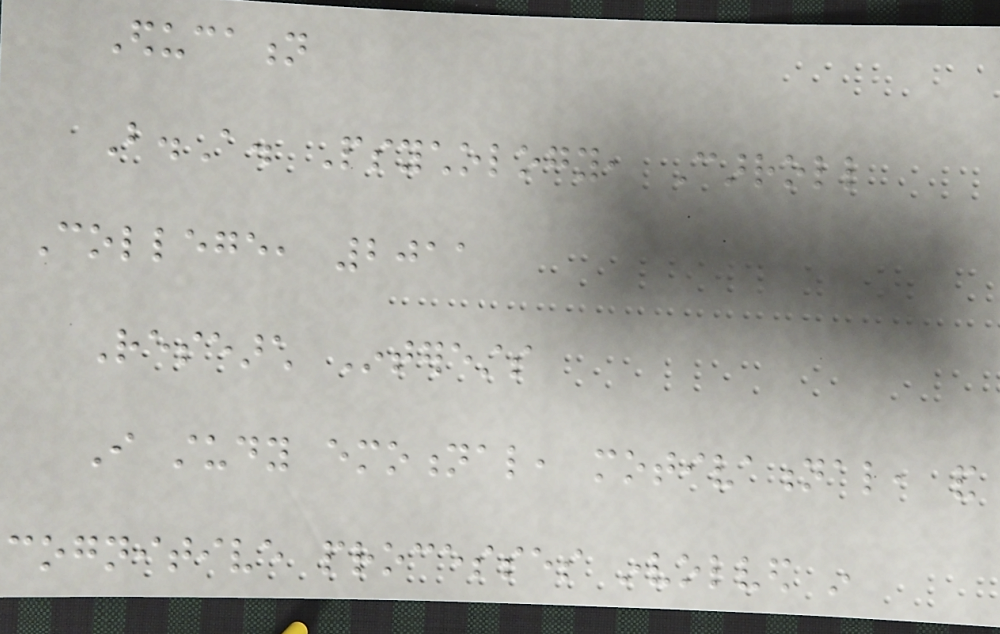Education
B.A. Psychology, Carroll
College, 2011
Research Interests
I study emotional, motivational, and
cognitive processes involved in
